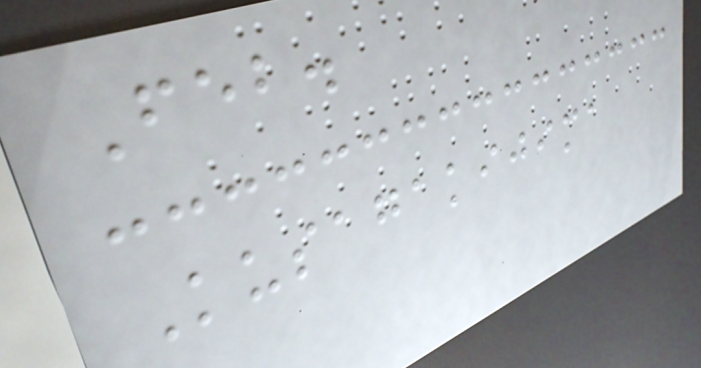Feb.
Kusagakijima
